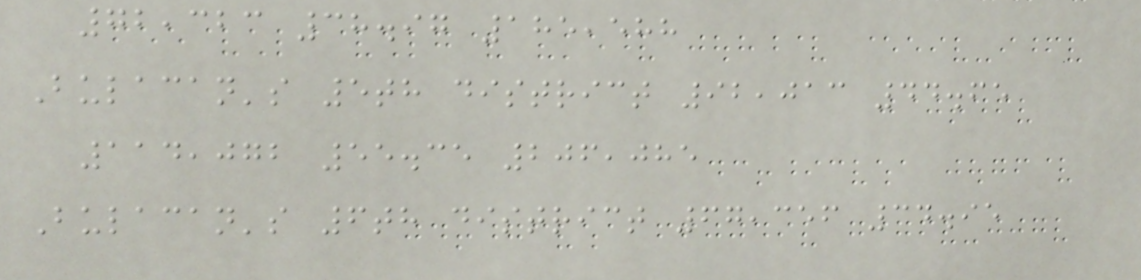72,323 38.97 185,588
Bulacan's 5th district 92,013 44.65
114,072 55.35 206,085
Bulacan's 6th district 67,356 34.95
